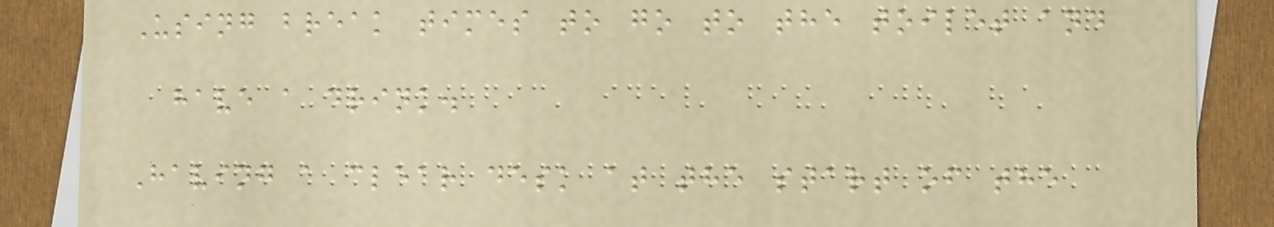Using break times to go to the toilet and
have a drink.
Having a clear desk at the start of the
